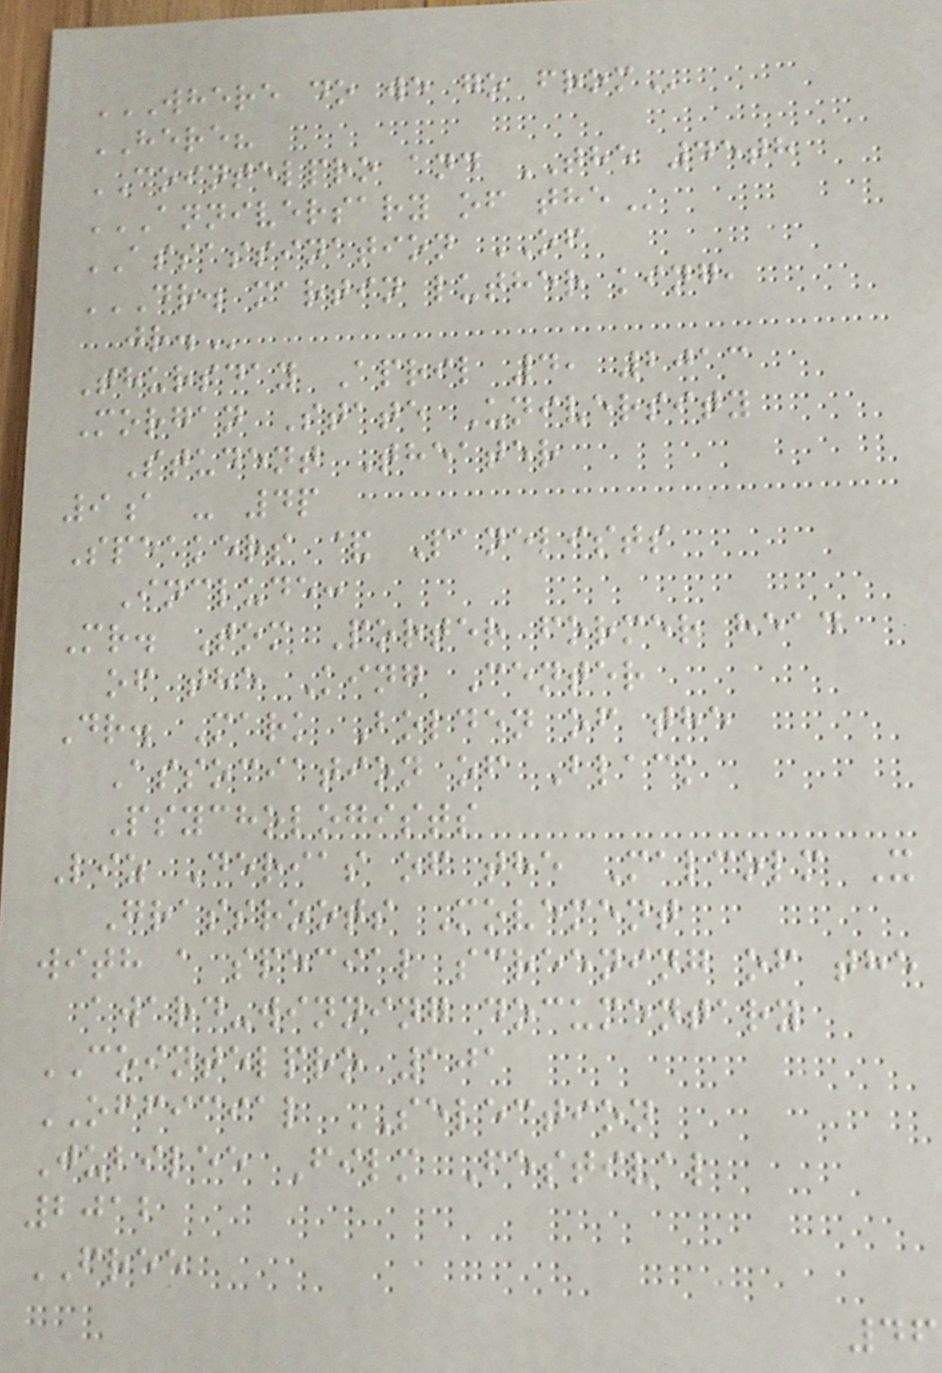WHERE DO WE GO FROM
HERE?
COINTELPRO and THE 45th
ANNIVERSARY OF THE
ASSASSINATION OF
DR. MARTIN LUTHER KING,
JR.
Thursday April 4, 2013
Morgan State University
Student Theater
9a - 4p
Speakers & Panelists
Include:
Mr. Tom Porter former head
of the King Center
Dr. Mark Bolden of the
Association of Black
Psychologists
Liz Derias of the Malcolm X
Grassroots Movement
with a special screening of the
award-winning documentary
COINTELPRO 101
OFFICIAL SELECTION
Jubilee Film Festival
2012
FREE
46
